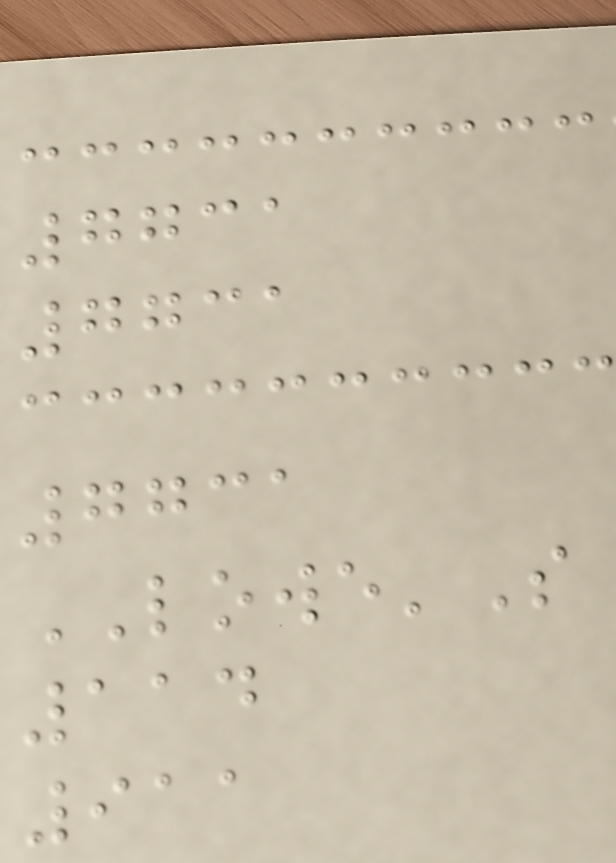7731
7731
7731
LOWE'S
114
911
